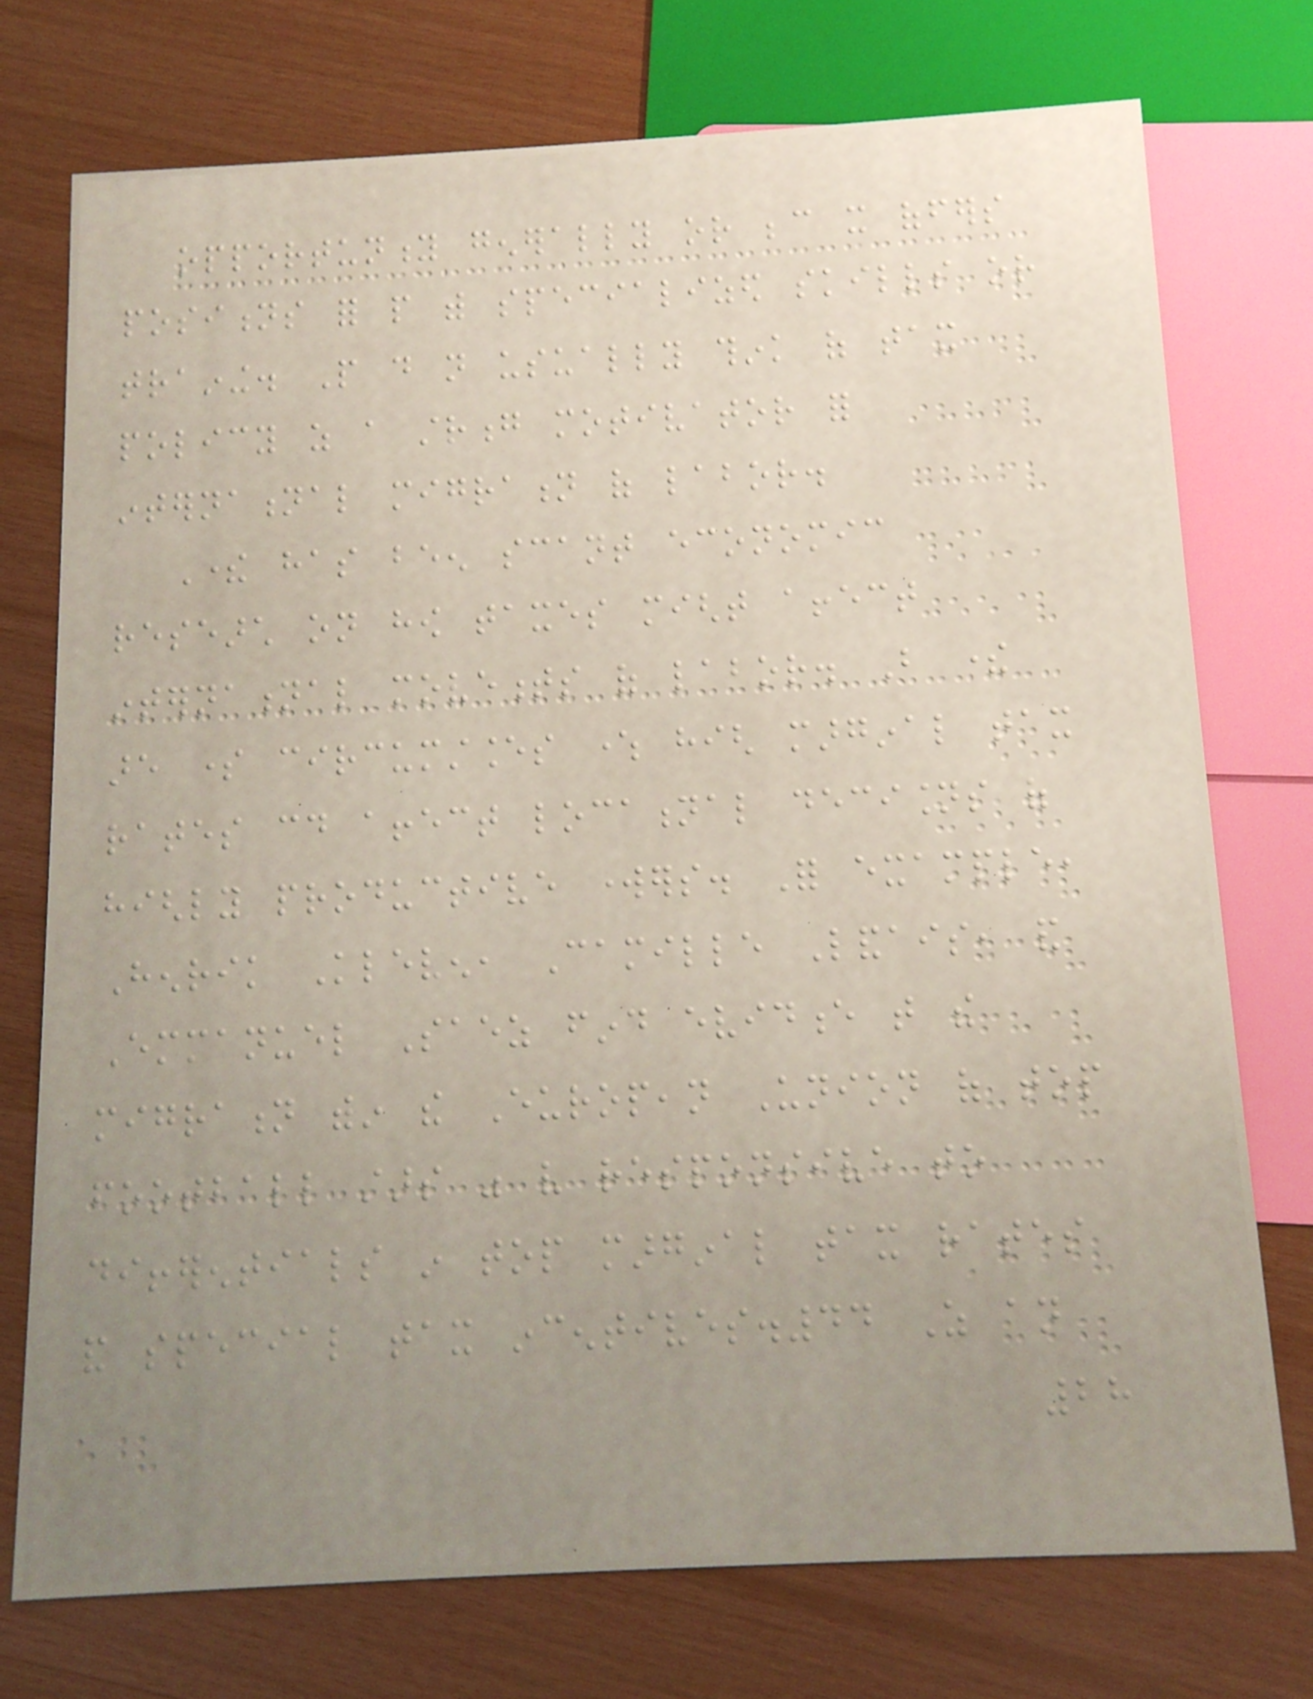opportunity generally or because it offers
positions for people with specialized skills or
training. People do not usually think of tax
policy as a strong motivator for
international migration of labor.
There has been scant economic
research on how taxes might affect
international movements of labor. But there
are some circumstances where high marginal tax
rates could affect locational decisions of
highly productive workers. For example,
Henrik Kleven, Camille Landais, and
Emmanuel Saez find evidence that the
migration within the European Union of top
football stars was very responsive to
differentials in top marginal tax rates
and special tax incentives.44 As an
28
